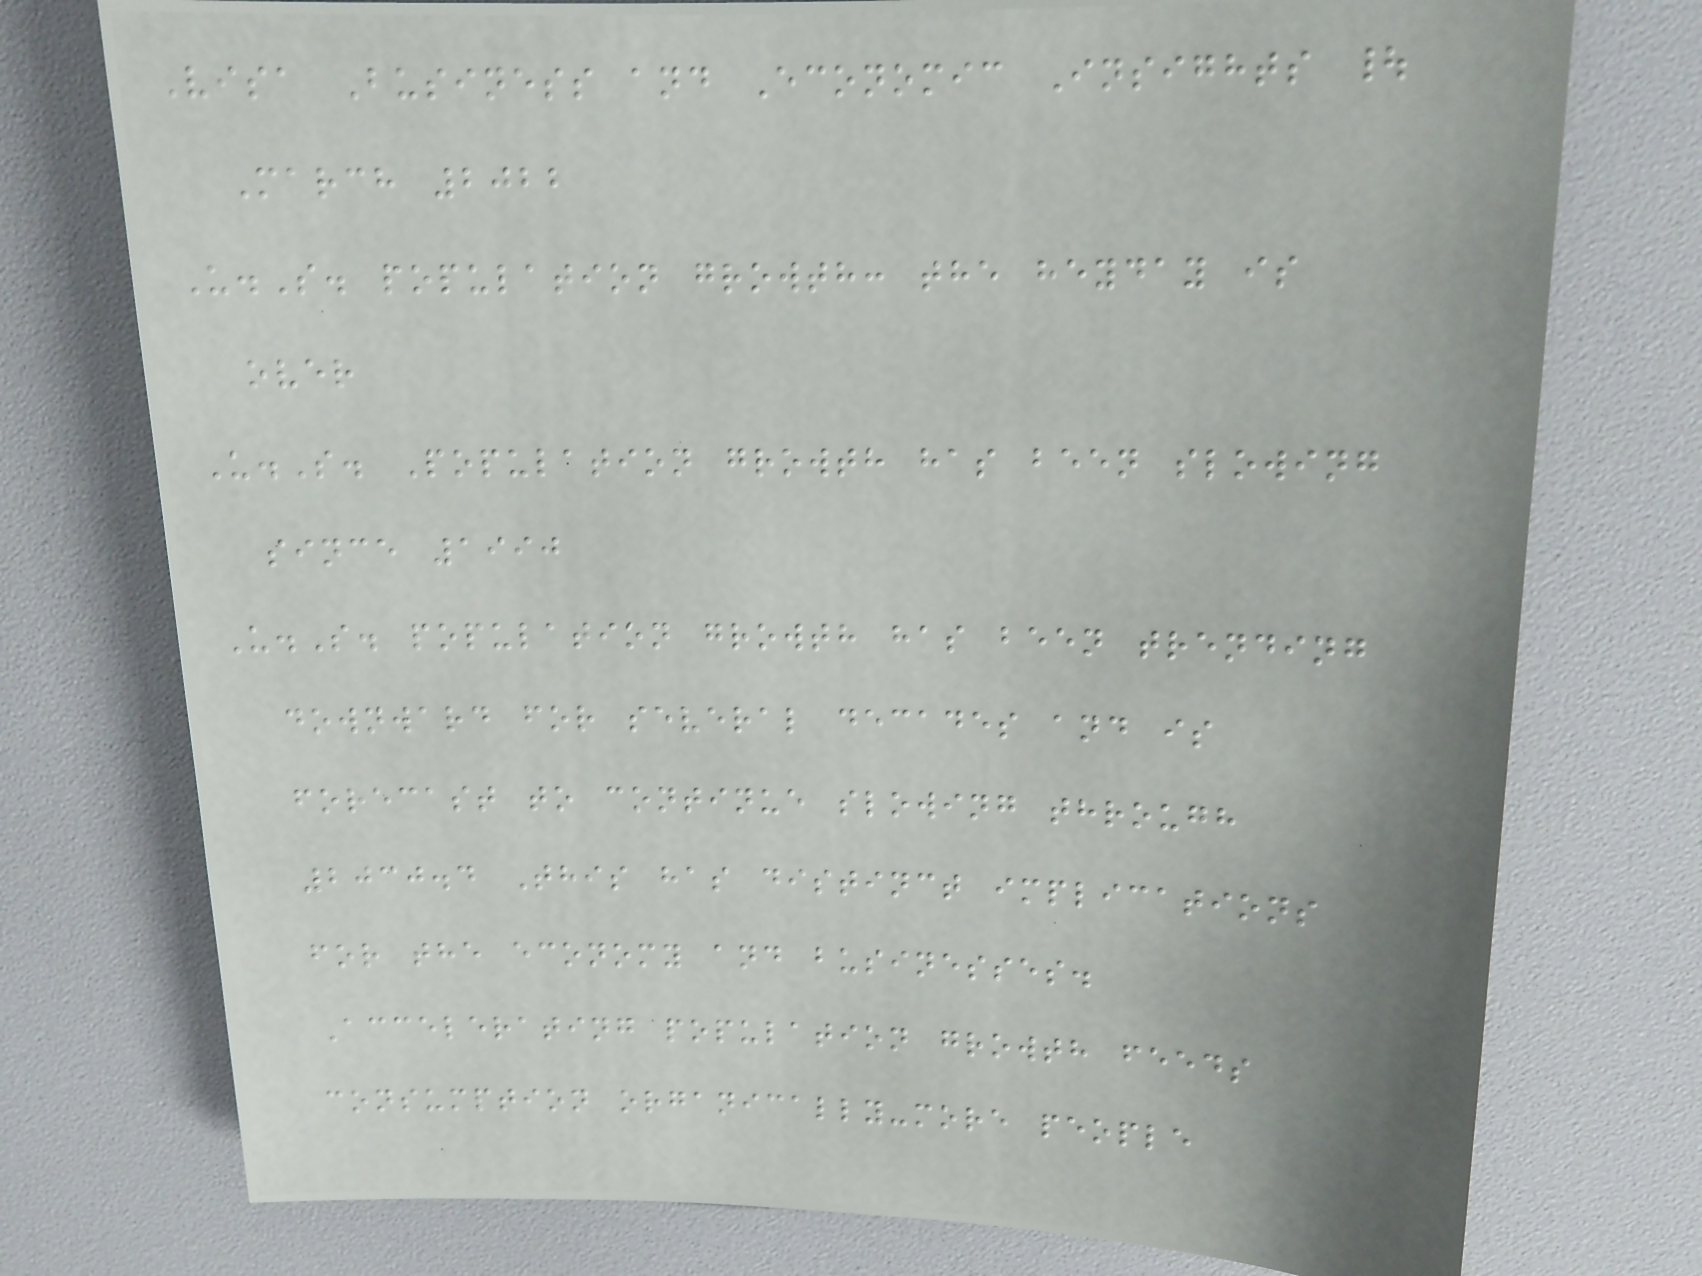Visa Business and Economic Insights |
March 2022
U.S. population growth: the heyday is
over
U.S. Population growth has been slowing
since 1990
U.S. population growth has been trending
downward for several decades and is
forecast to continue slowing through
2030.4 This has distinct implications
for the economy and businesses.
Accelerating population growth feeds
consumption organically-more people
